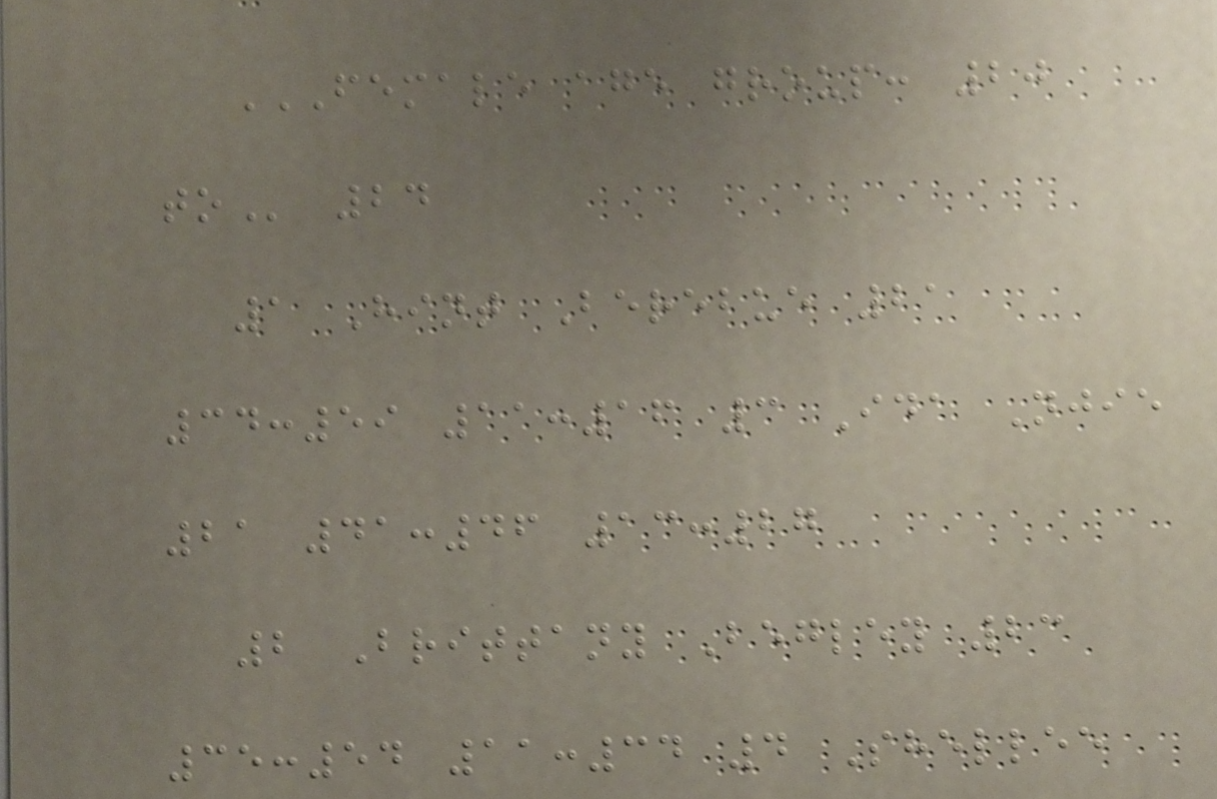FEMALE AGE GROUP: 20
TO 24
1 Hint Berebue 21
34:59 11:16 3 Ida Njie
21 41:46 13:27
2 Brittany Begley 23
35:54 11:34 4 Shellee
